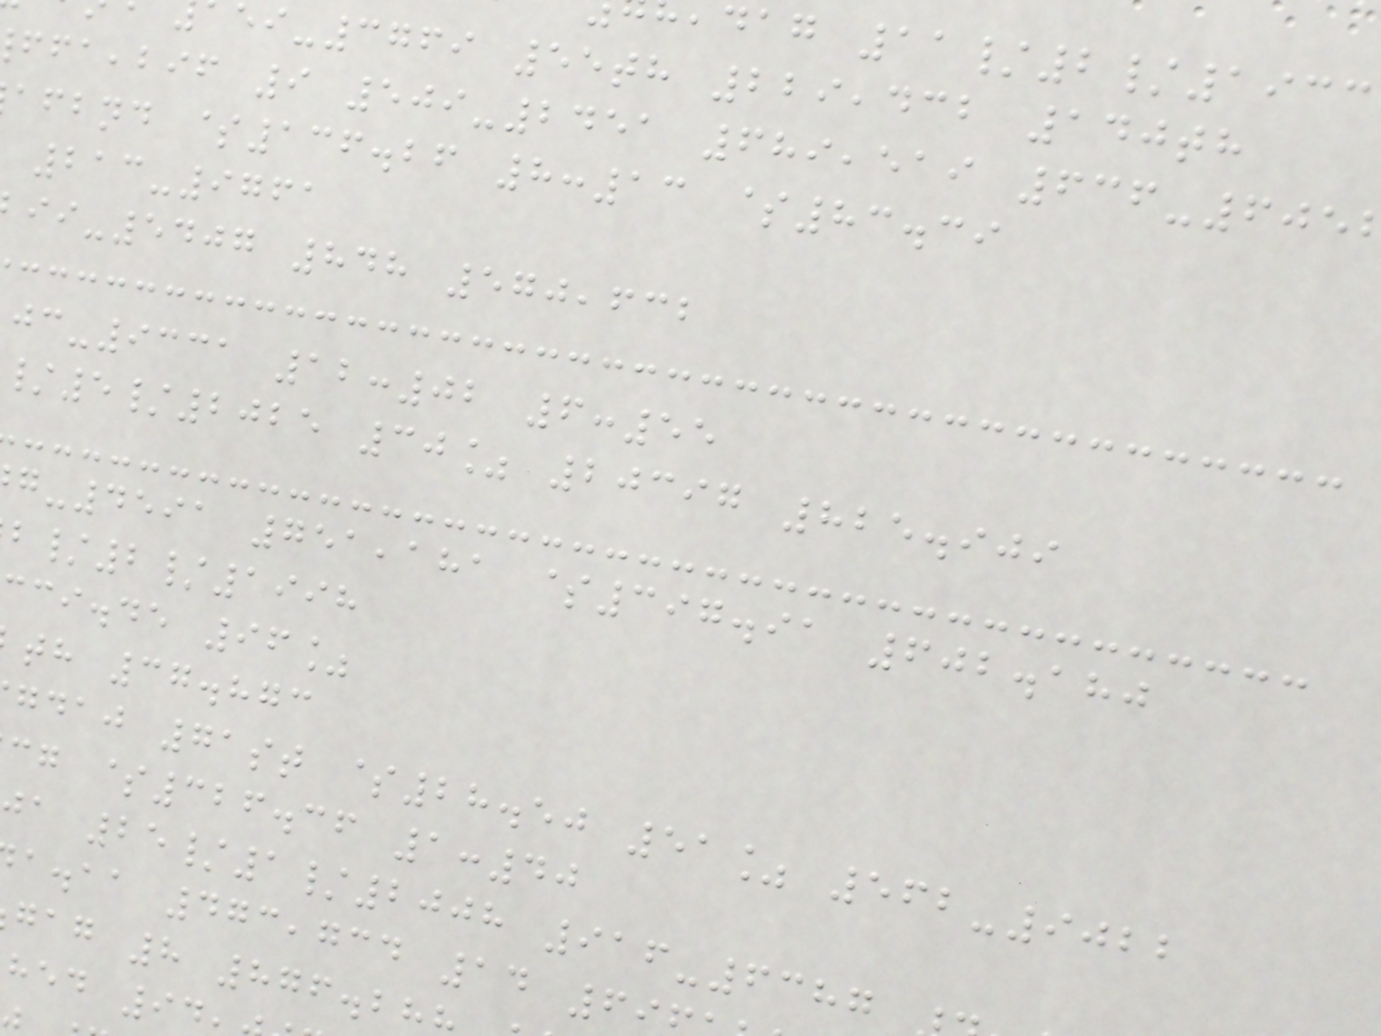,dag 11/2/1933
-3769 55th 229,432 140th
,bif 9 509-2451 689,519 636-605
afbnd $136.26 8:13 $83.39
213-9761
-5407 848 570,632
-9331 12:02 6:55
/5/2025 30% 20397 825.909
-4591 751,181 $397.91 602.180
/2/1998
cci.de 96%
th 37.873
gdaj 71st $28.50 51% 562-9022
cg $326.36 1:40
ja 25/1/2008 916-6387
a.aa 473,734 14 69
gag 8 876.28
